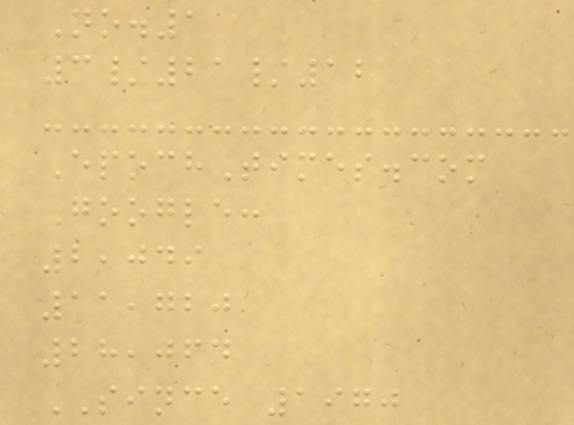No.1
3/21/12
EpochTimes.com
Google:
2,049
11,720
28,064
SINCE 1970
